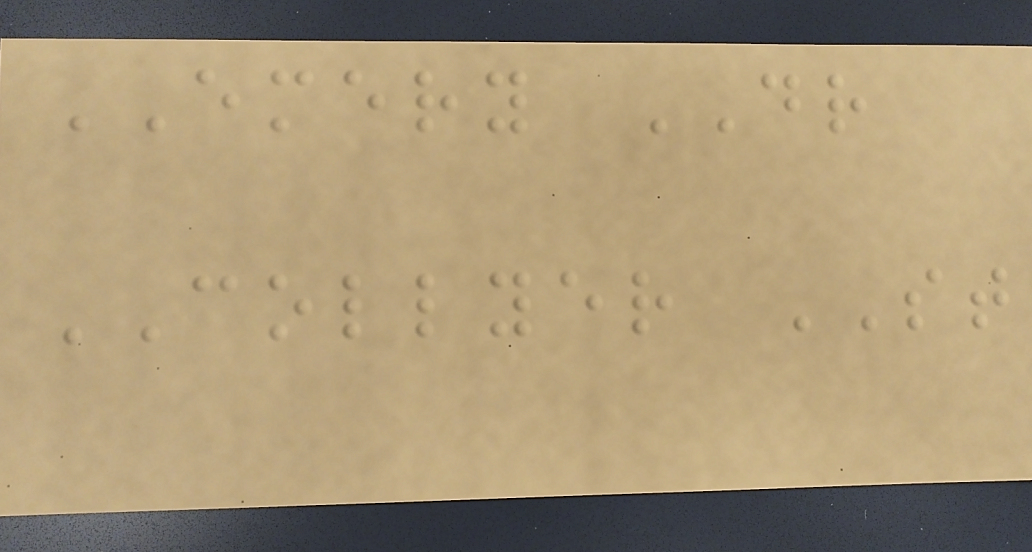EMERY DR
COLLYER ST
